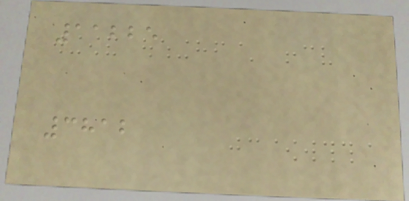11225
3812
